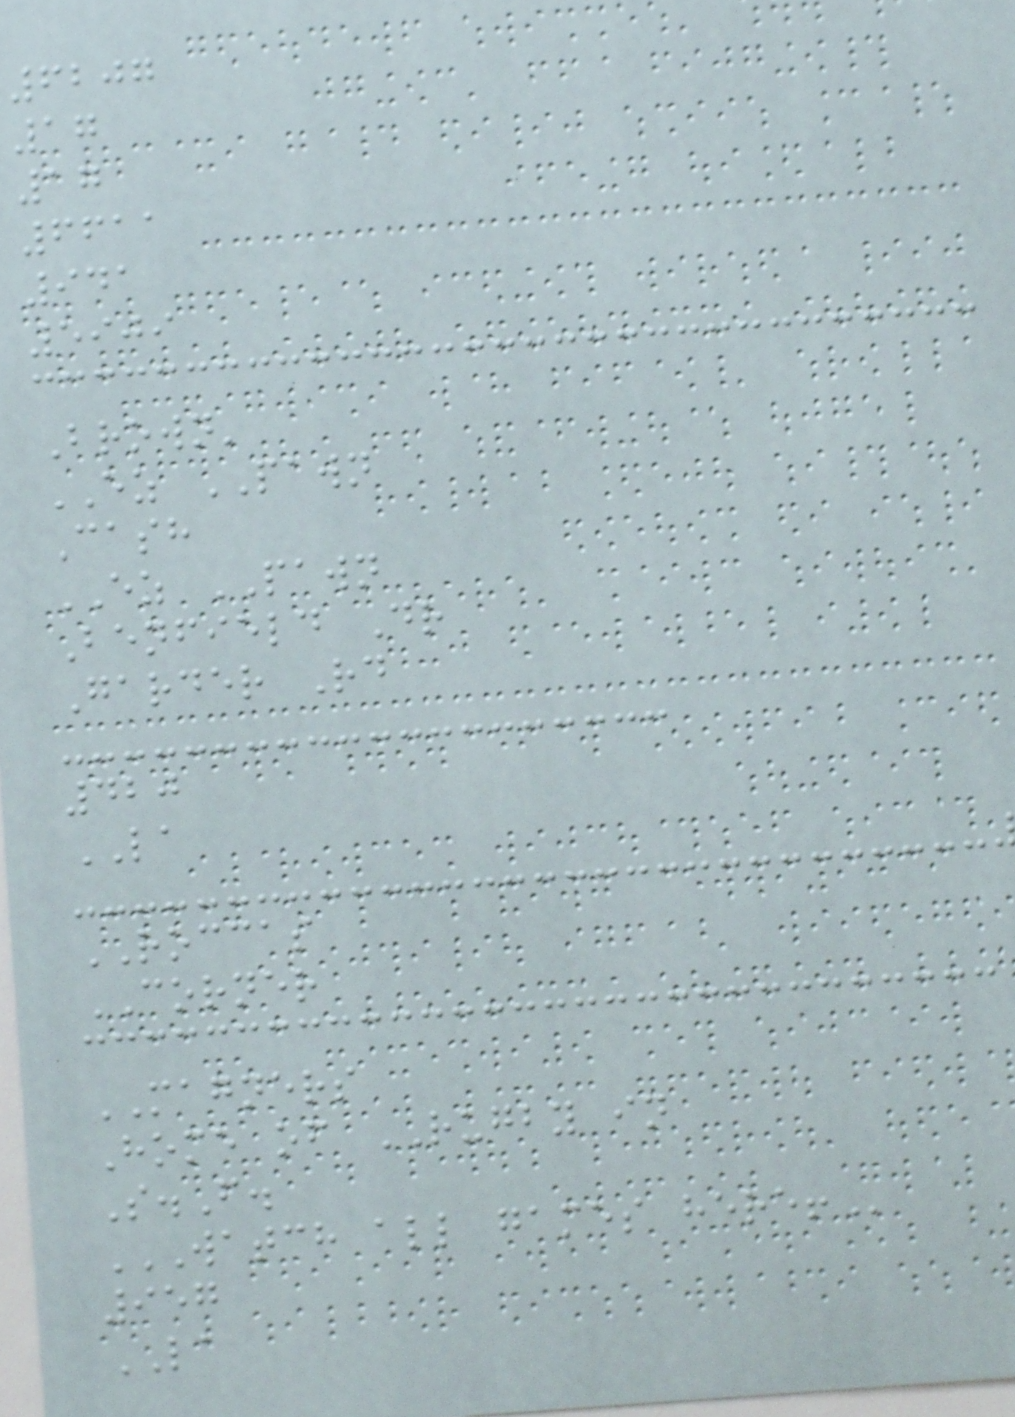6207
17
17
6611
941
5909
Brown'
EZ PAWN
Cash
EZ PAWN
Benfield Dr
Garder Rd
420
LA
ROCCAS
CORNER
MAGNERS
Home of RUGBY in
S.F.
WATCH ALL GAMES HERE!
957
LA
